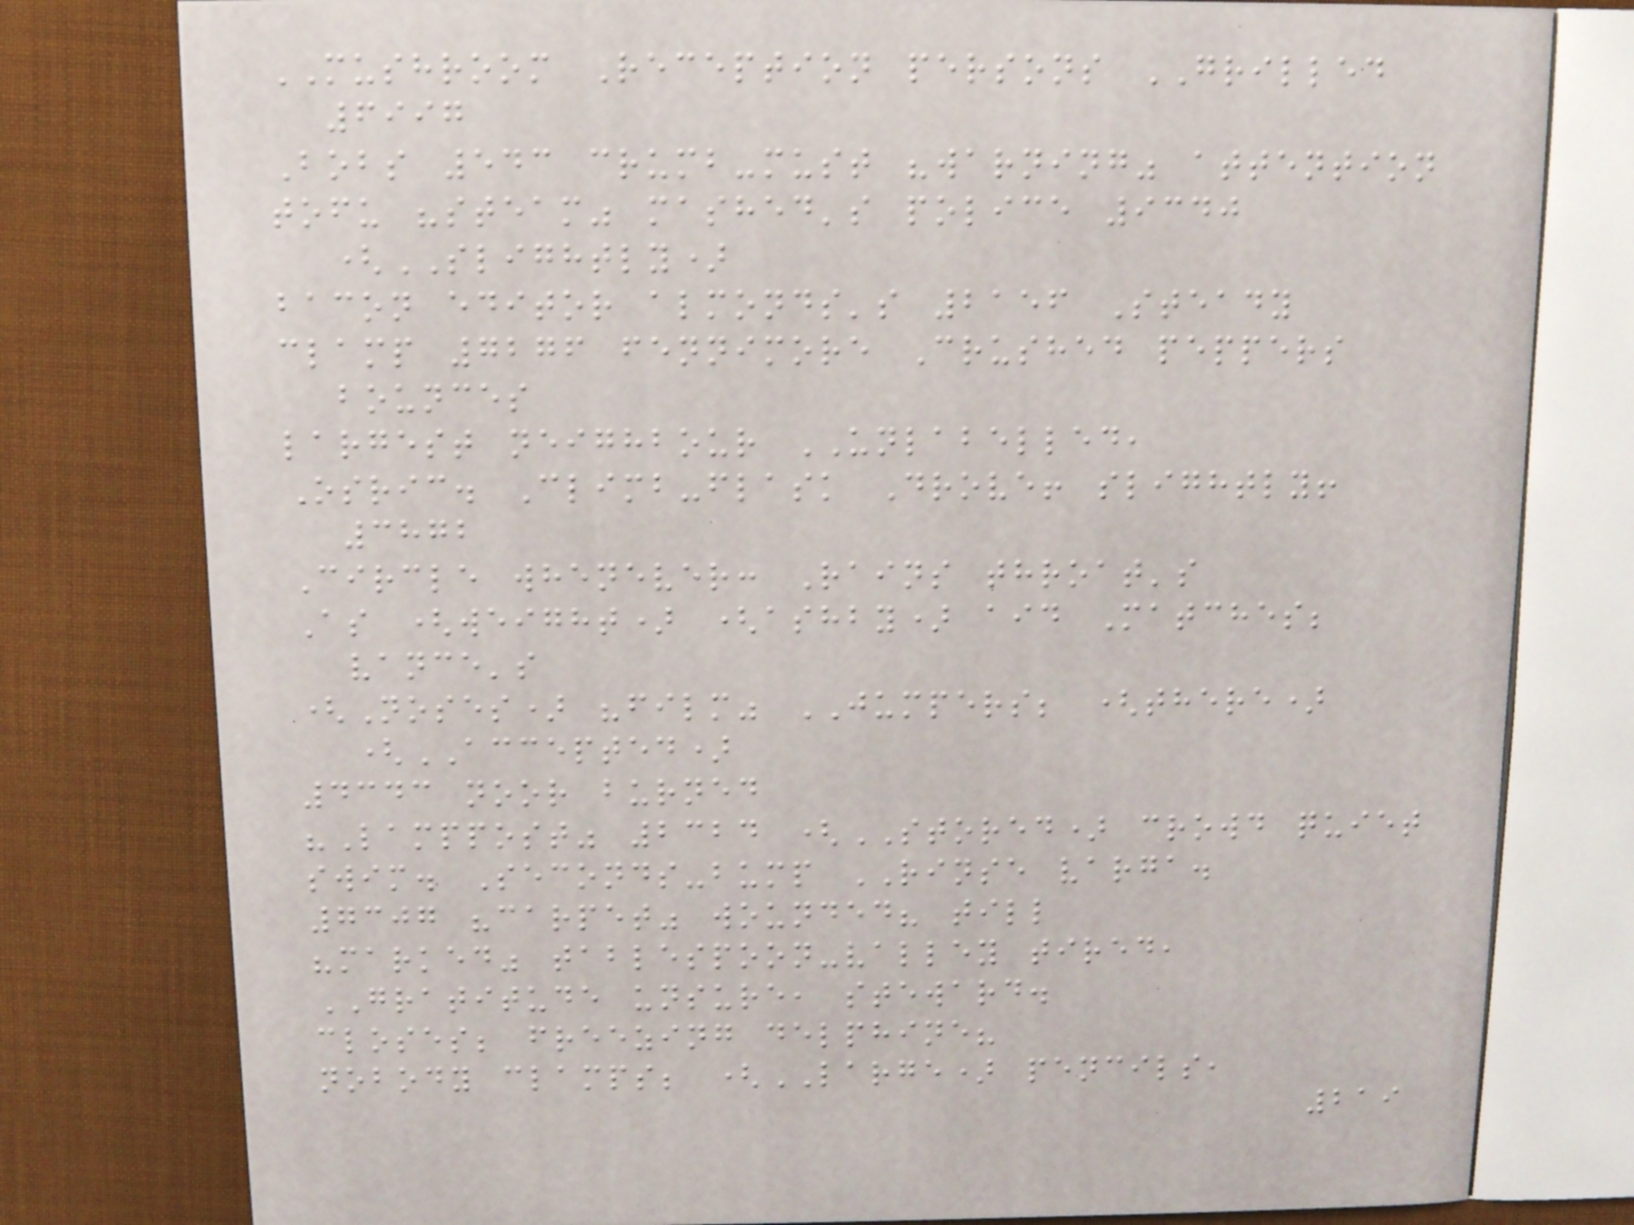MUSHROOM Reception persons GRILLED
6997
Bobs 543 crumb-must "warning" attention
tofu "steam" mashed's police 9340
(SLIGHTLY)
bacon editor almonds's 2156 Steady
clamp 7276 fennimore Crushed peppers
bounces
largest neighbour UNLABELLED,
Osric. Climb-flask Drove! slightly!
3872
Circle whenever: Rains throat's
As (weight) (ashby) aid Matches;
vance's
(Noses) "film" JUMPERS; (there)
(ACCEPTED)
4343 noor burned
"Lamppost" 2324 (STORED) crowd quiet
swim. Seconds-bump RINSE varga.
7307 "carpet" wounded? till
"marked" tablespoon-valley tired,
GRATITUDE unsure, steward.
closes; freezing delphine?
nobody clamps; (LARGE) pencils,
219
